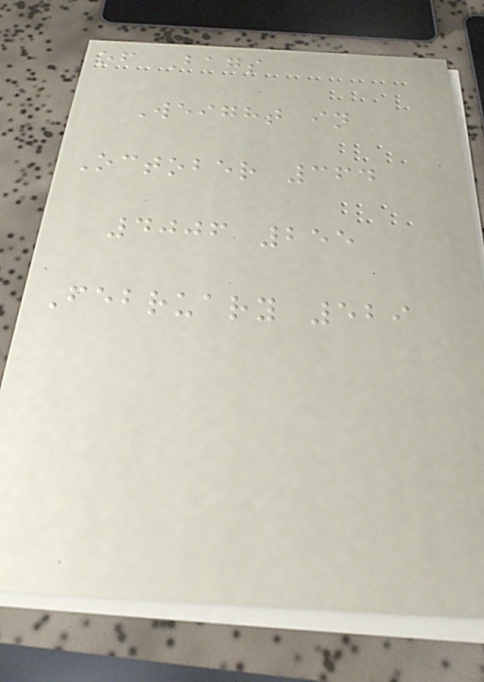of Bags
Weight in
October 364
4006 255
February 529
